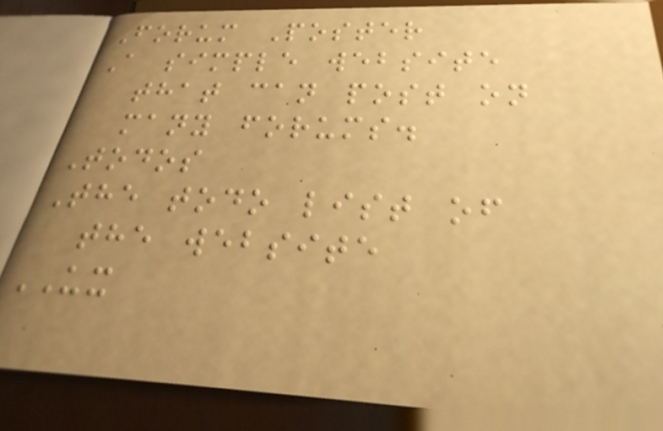Forum Poster
A simple website
that can post on
many forums.
Todos
The todo list of
the website
UX
